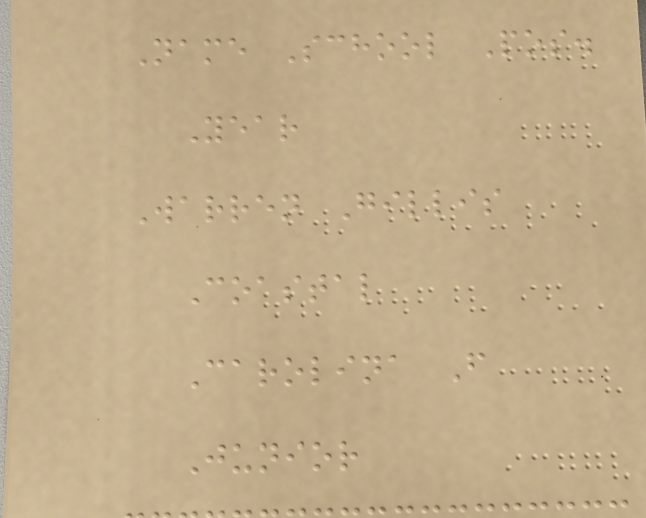Name School Pos.
Year
Warren Gillis
Coastal
Carolina F
Junior
